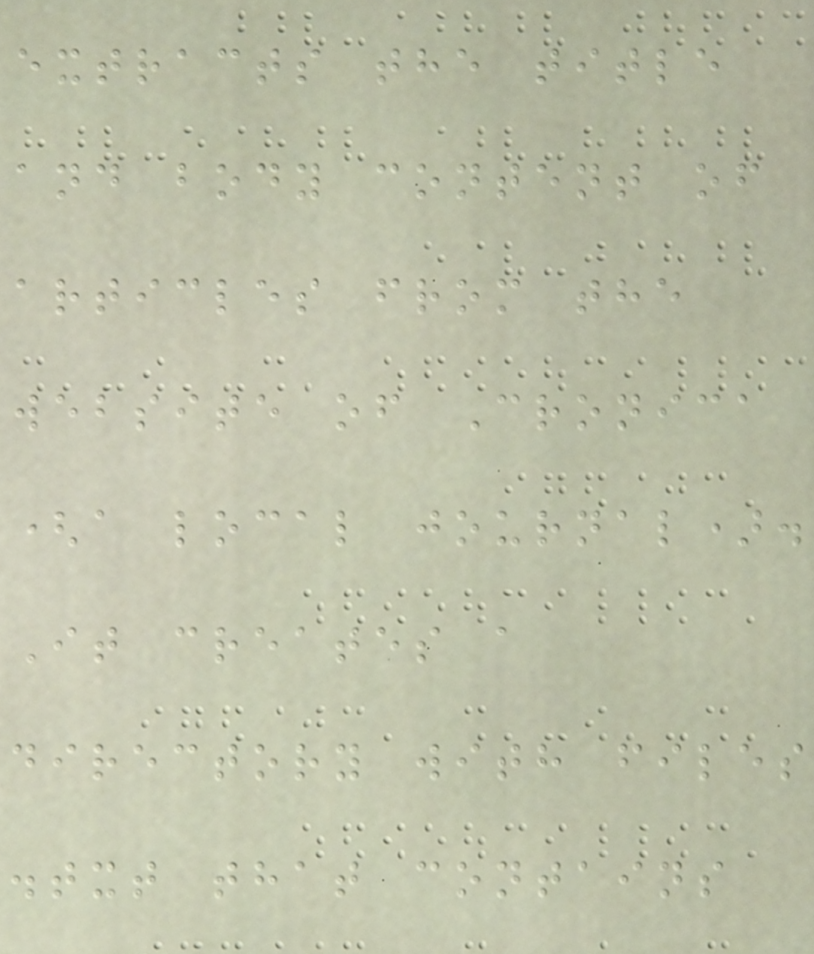extracts the title
and body content of
articles from the
website of Cronica
(a local journal).
It creates a
directory with files
.txt that contains
